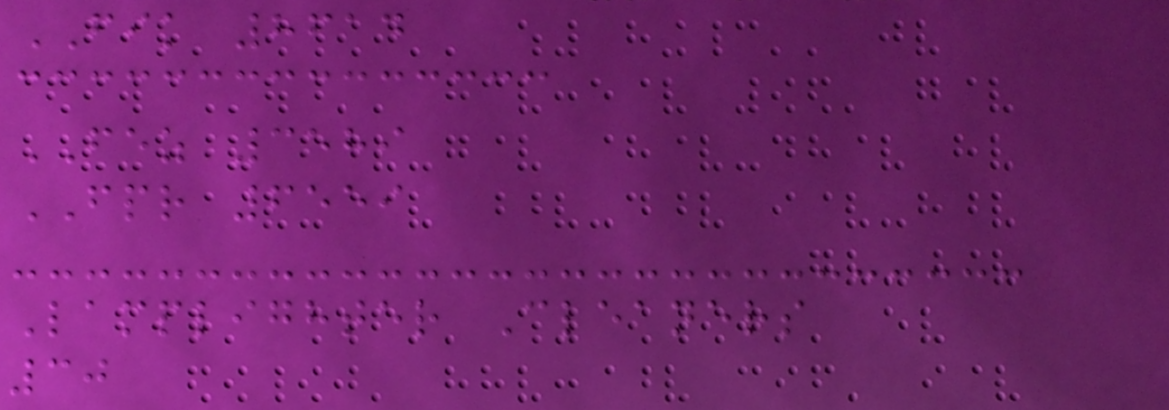FIK 8614
FEZ 3589
FPR 6559
Lamplighter Cleaners
30
